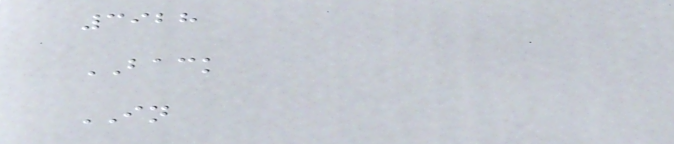3928
BACK
IN
